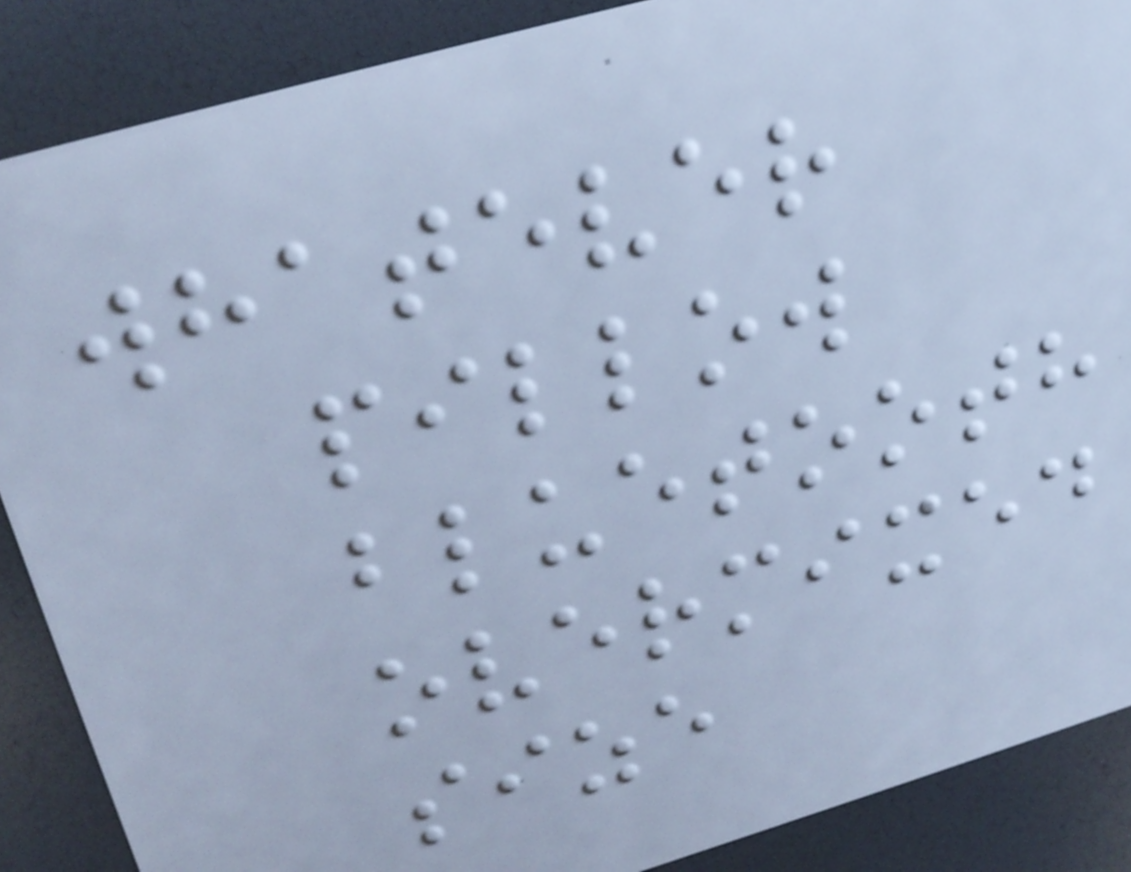whatever
pillow
bluetooth
overmixed
size
